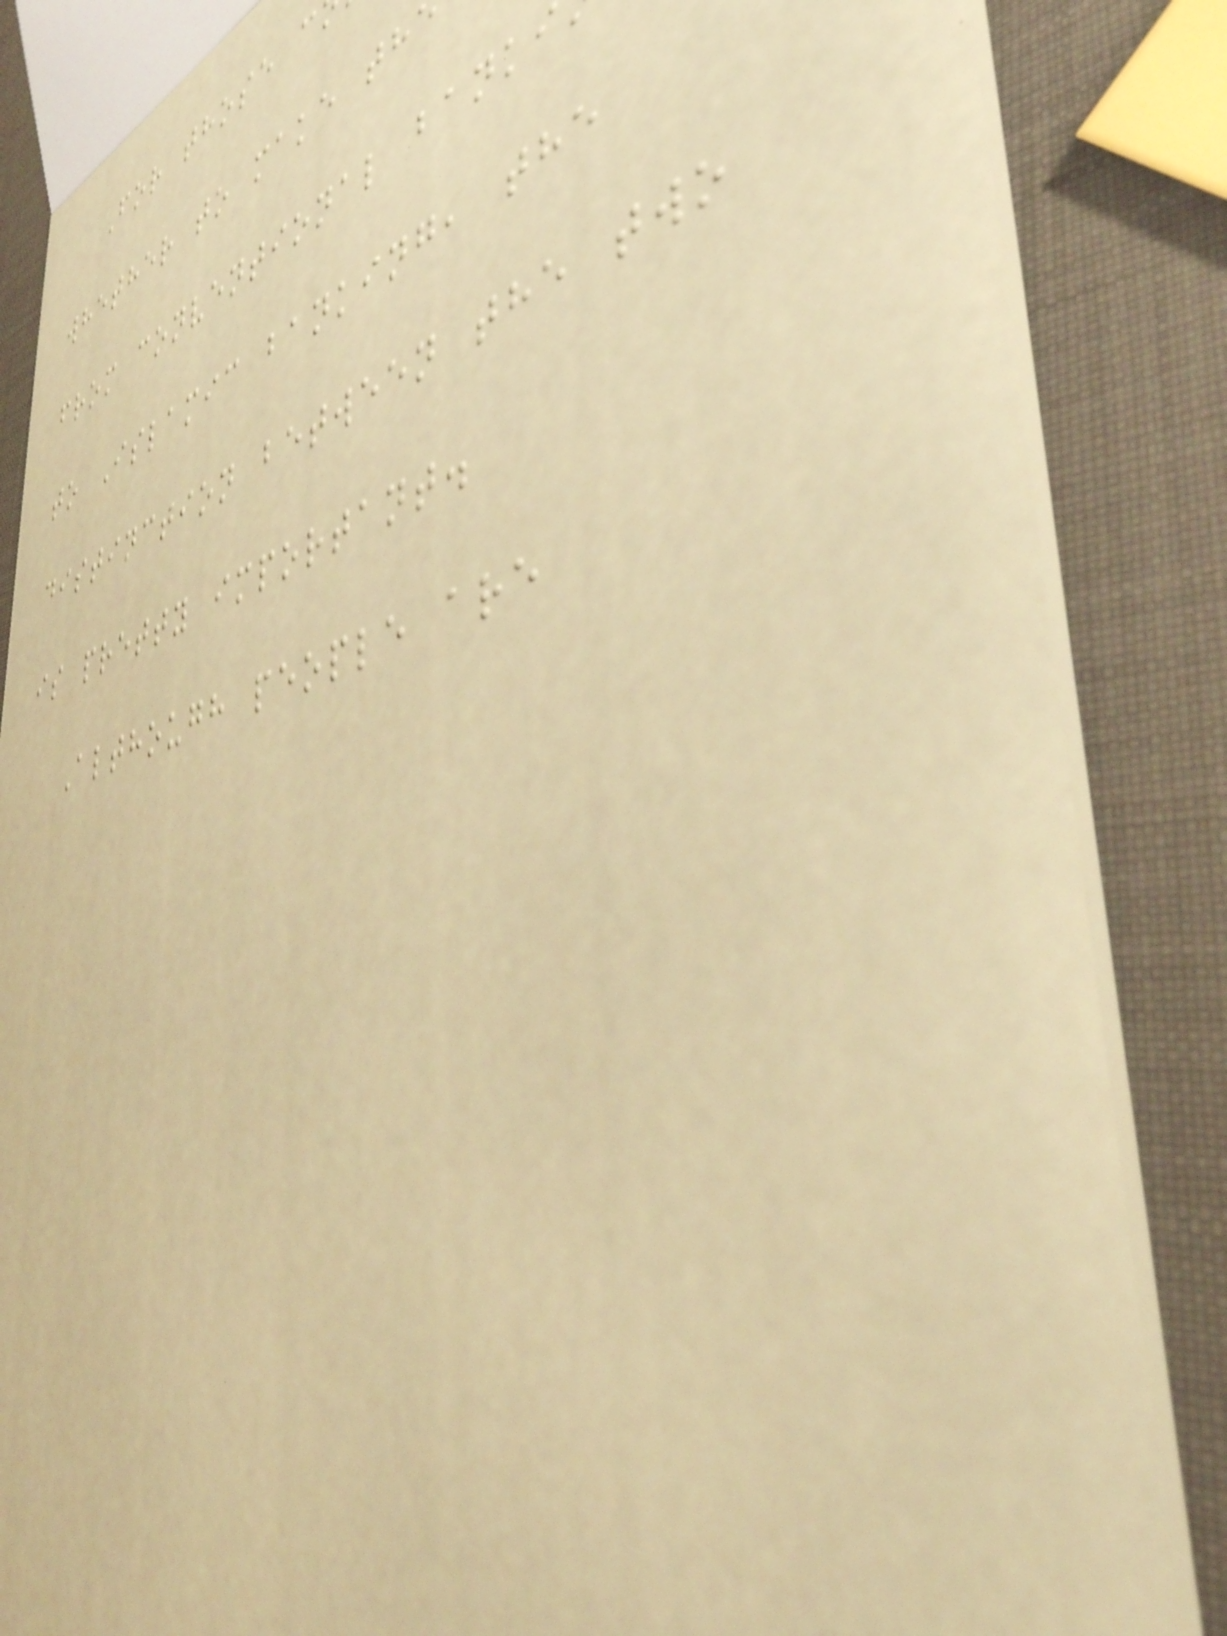For those c
whether to make th
from conventional banki
to Islamic banking, the
distinction between the two
is pretty important.
Although people are
